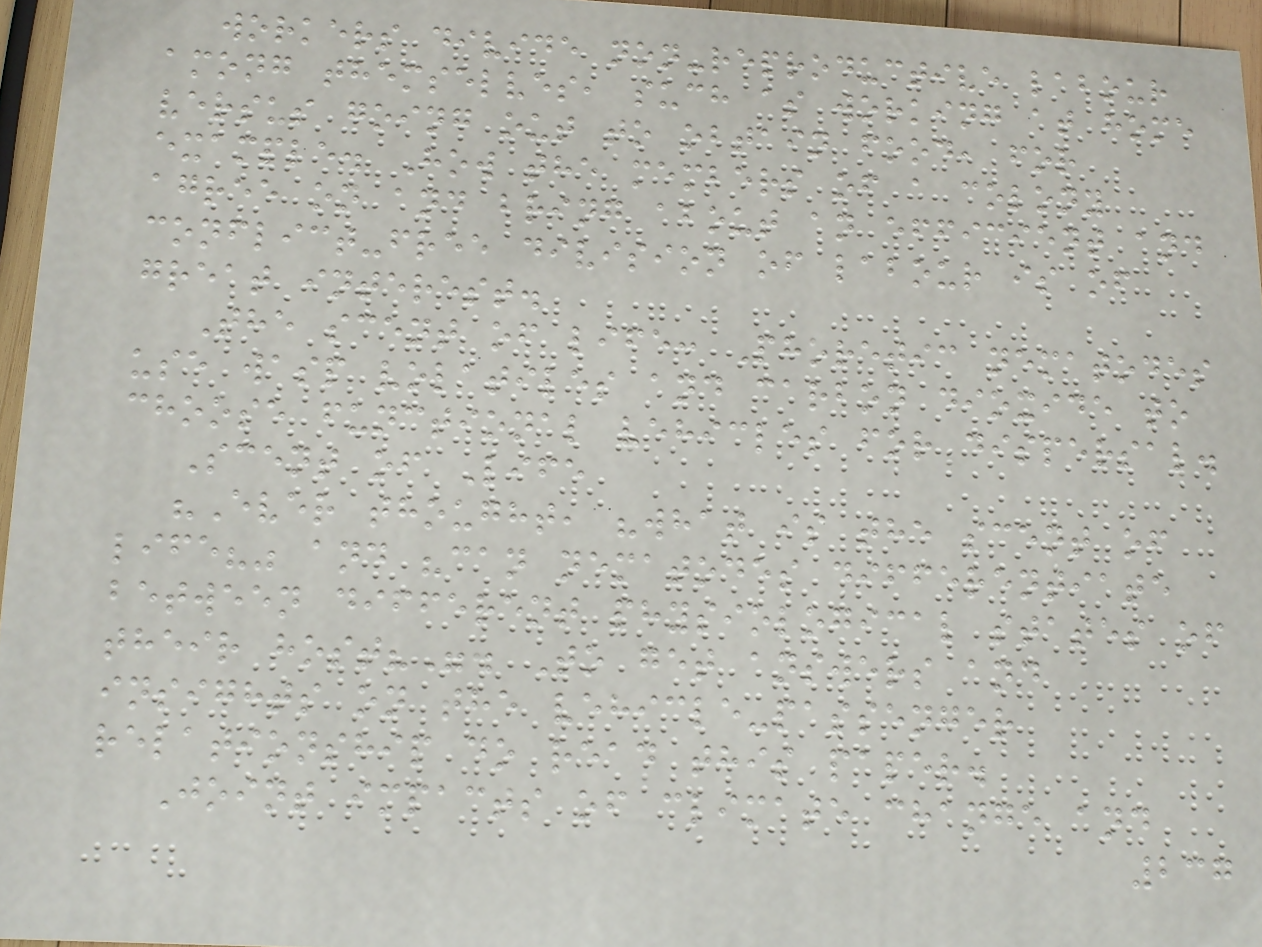workers divide non-reproductive labour
among themselves, such as working at home
versus going out to obtain food, for
example. How the members of a colony
agree on and bring about an efficient and
conflict-free division of labour is of
great interest.
The scent of life: Phoretic nematodes
use wasp volatiles and carbon dioxide to
choose functional vehicles for dispersal.
Scent of Life
"Ever thought, "what is the scent of
life?" and "can nematodes differentiate
between different physiological states of
their host?". To get answers and
insights on the vehicle-passenger
relationship do read this paper.
Joint impacts of climate change and
237
